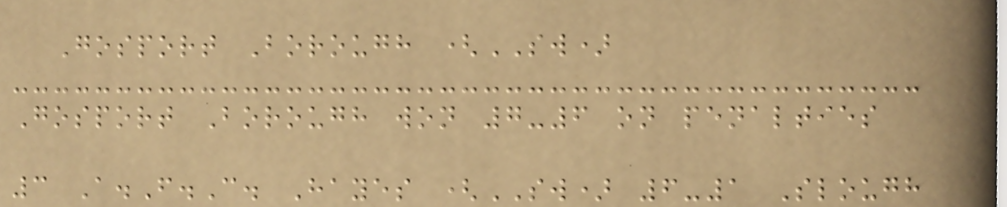Gosport Borough (SW)
Gosport Borough won 7-6 on penalties
3 A.F.C. Hayes (SW) 6-1 Slough
